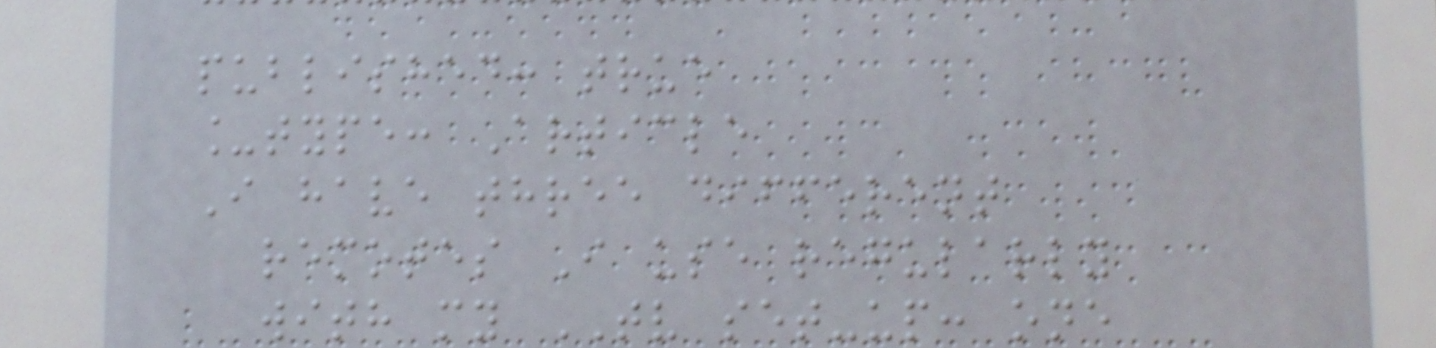published: true
_type: Article
I have three different
remotes I use regularly
with my TV set-up: one
